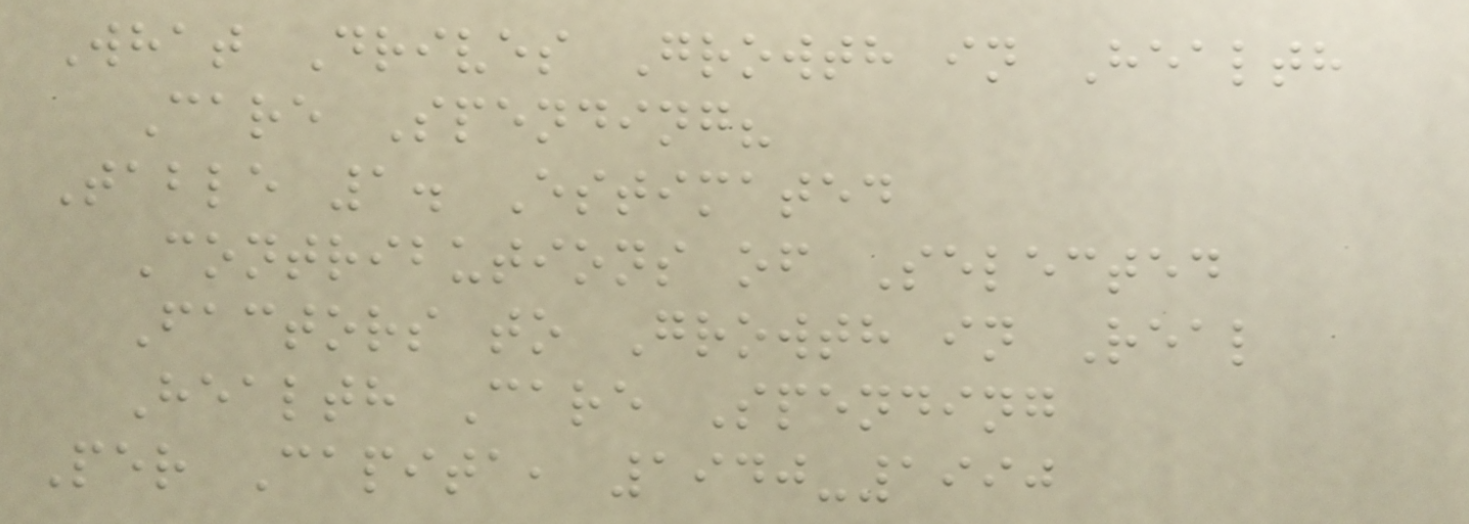What Drives Growth in Health
Care Spending?
Table 1. Estimated
Contributions of Selected
Factors to Growth in Real
Health Care Spending
Per Capita, 1940-1990
